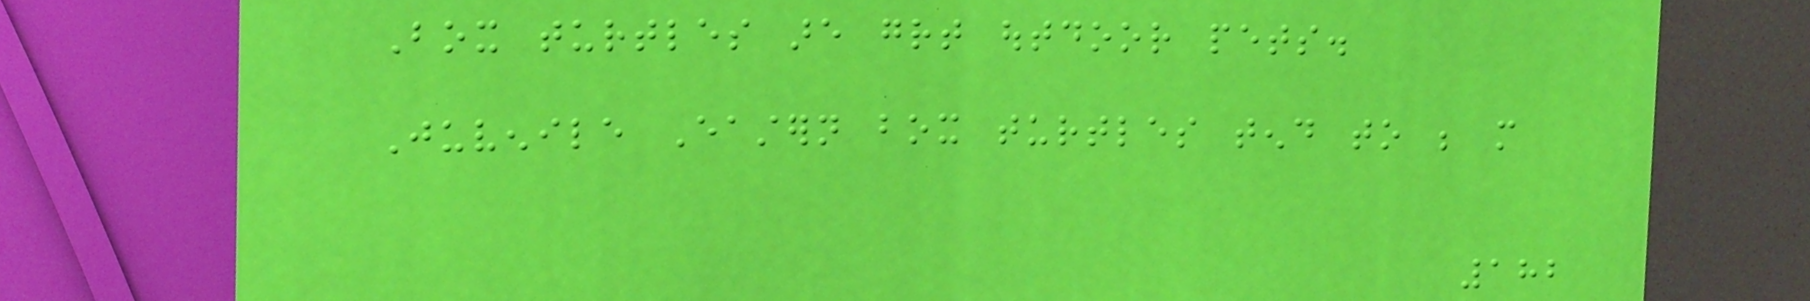Box turtles are great outdoor pets.
Juvenile Eastern box turtles tend to be more
182
